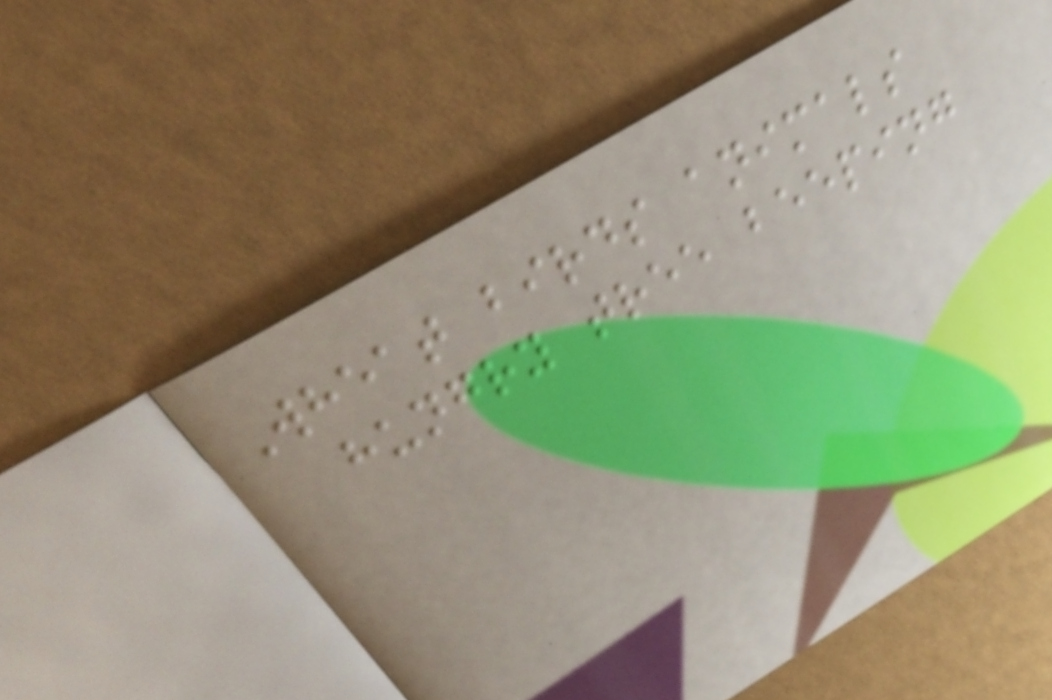Wheat birds animals
hungry tree beeping
